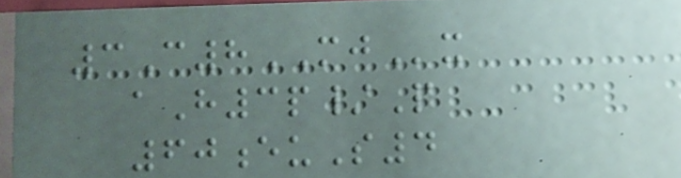3C8MJx
aH3p/P
60euS4
